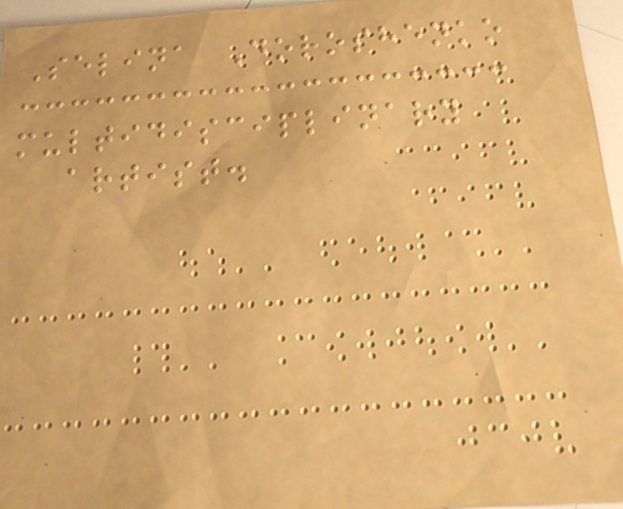Selina Doroshenko
multidisciplinary
artist.
